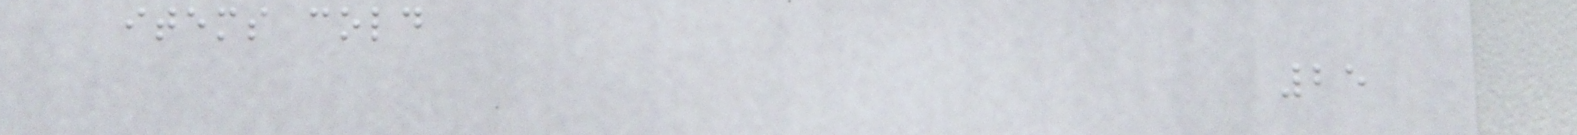items cold
25
